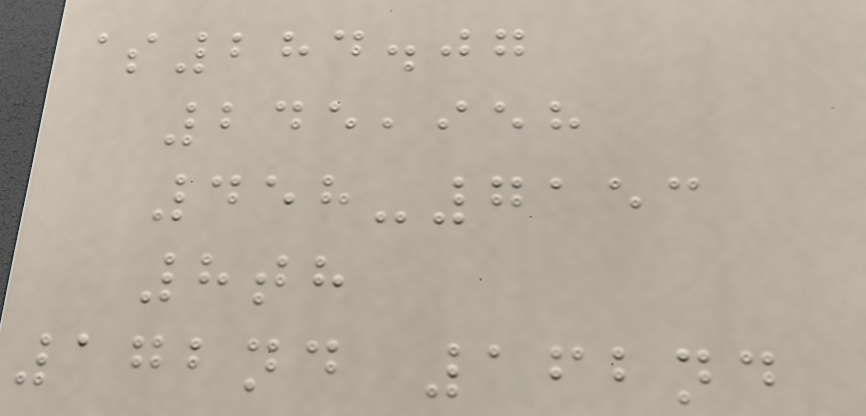$284.07
245,958
458-7153
8th
172nd 162nd
